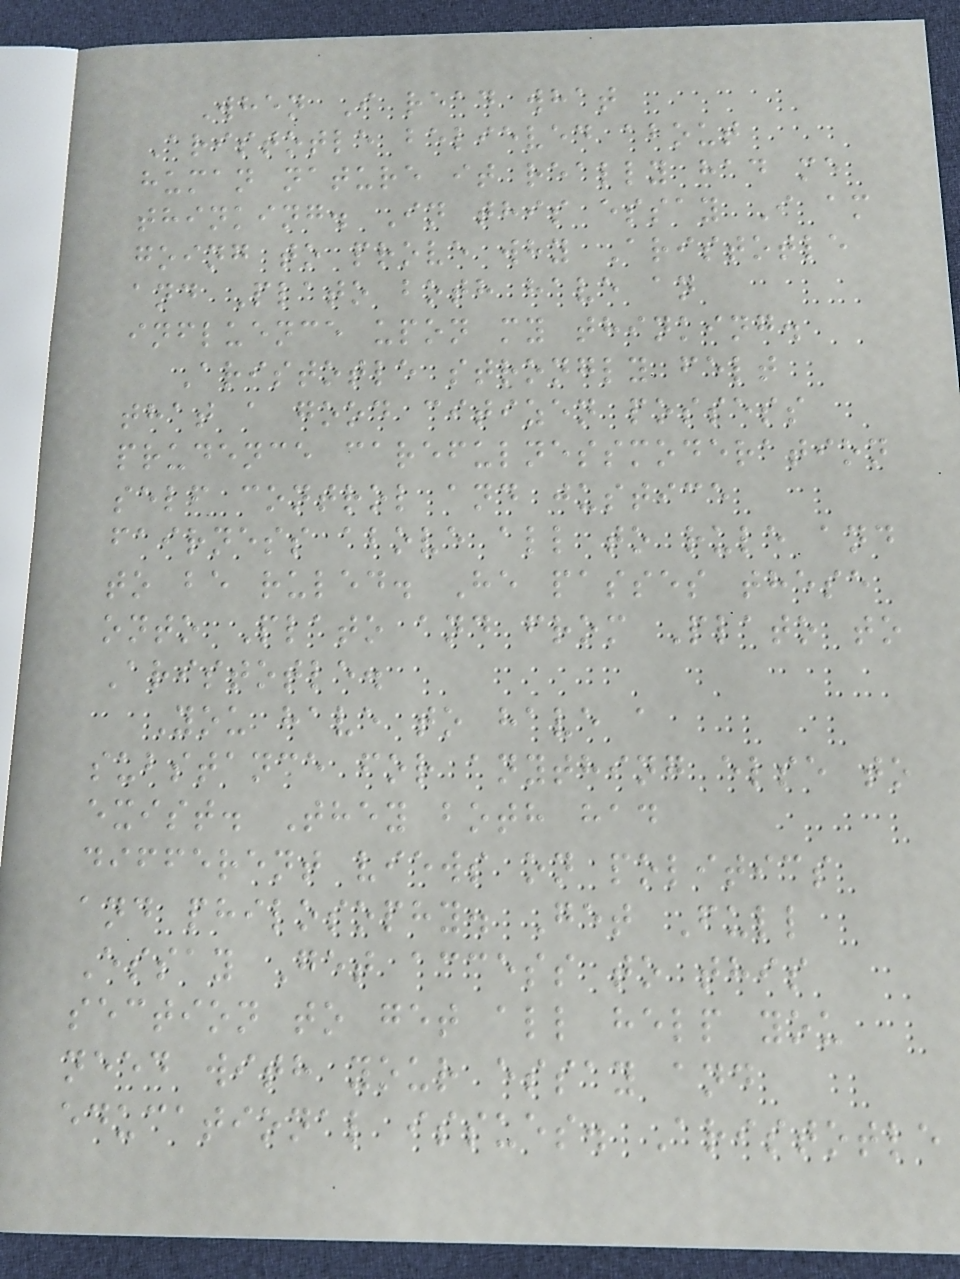When I read what
Aristotle believed about
human nature it really had me
thinking. In this essay I am
going to prove why Aristotle
and Plato both have an
influence upon my thinking.
Aristotle strongly felt
that a good citizen possess
prudence carefulnessmoderation
self control and justice
fairness above all to rule and
to be ruled. He passes these
onto Plato and from Plato to
Aristotle.
You have to have a
substance for anything else to
exist. They both had
different views on politics
and philosophy. Get Full
Essay Get access to this
section to get all help you
need with your essay and
educational issues. Aristotle
